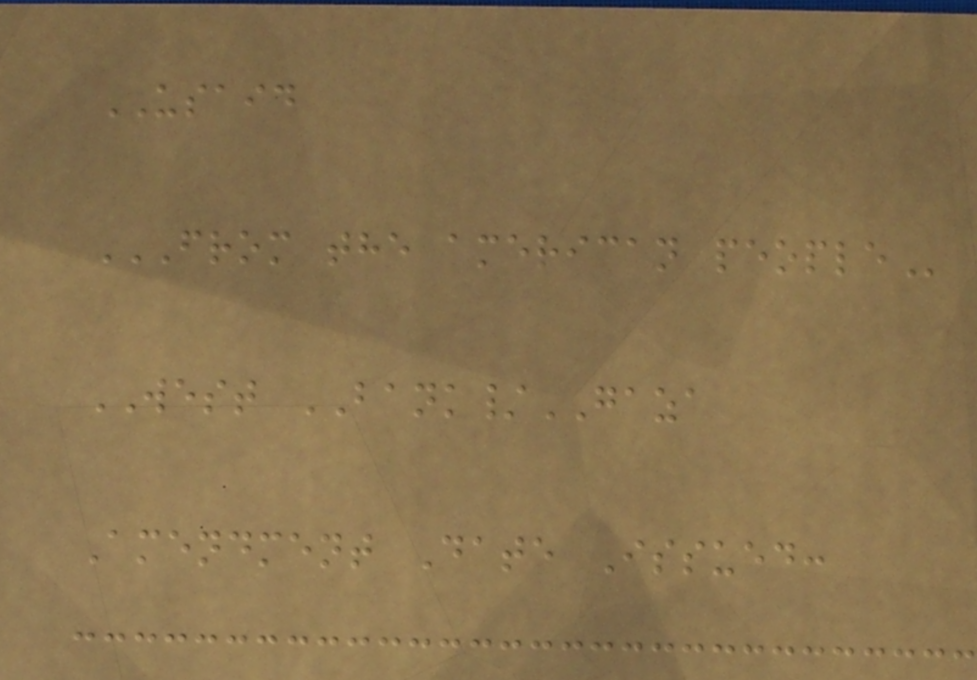USAID
FROM THE AMERICAN PEOPLE
WEST BANK/GAZA
Amendment Date Issued:
